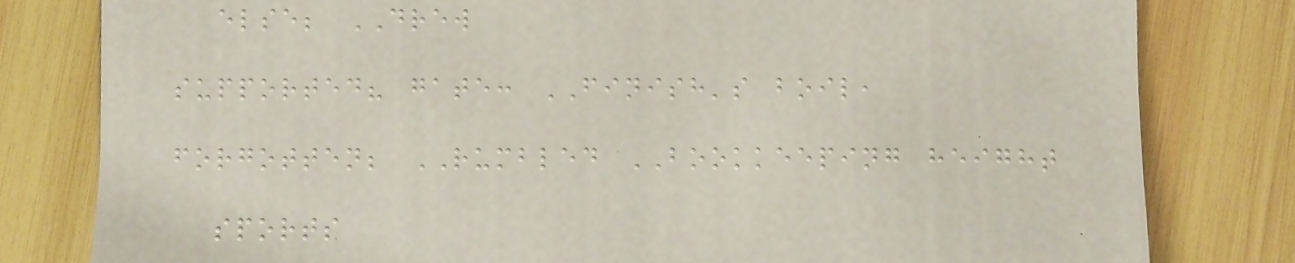else; DREW
supported? gate: FINISH's boil,
forgotten; RUMBLED BOOKKEEPING height
sports
